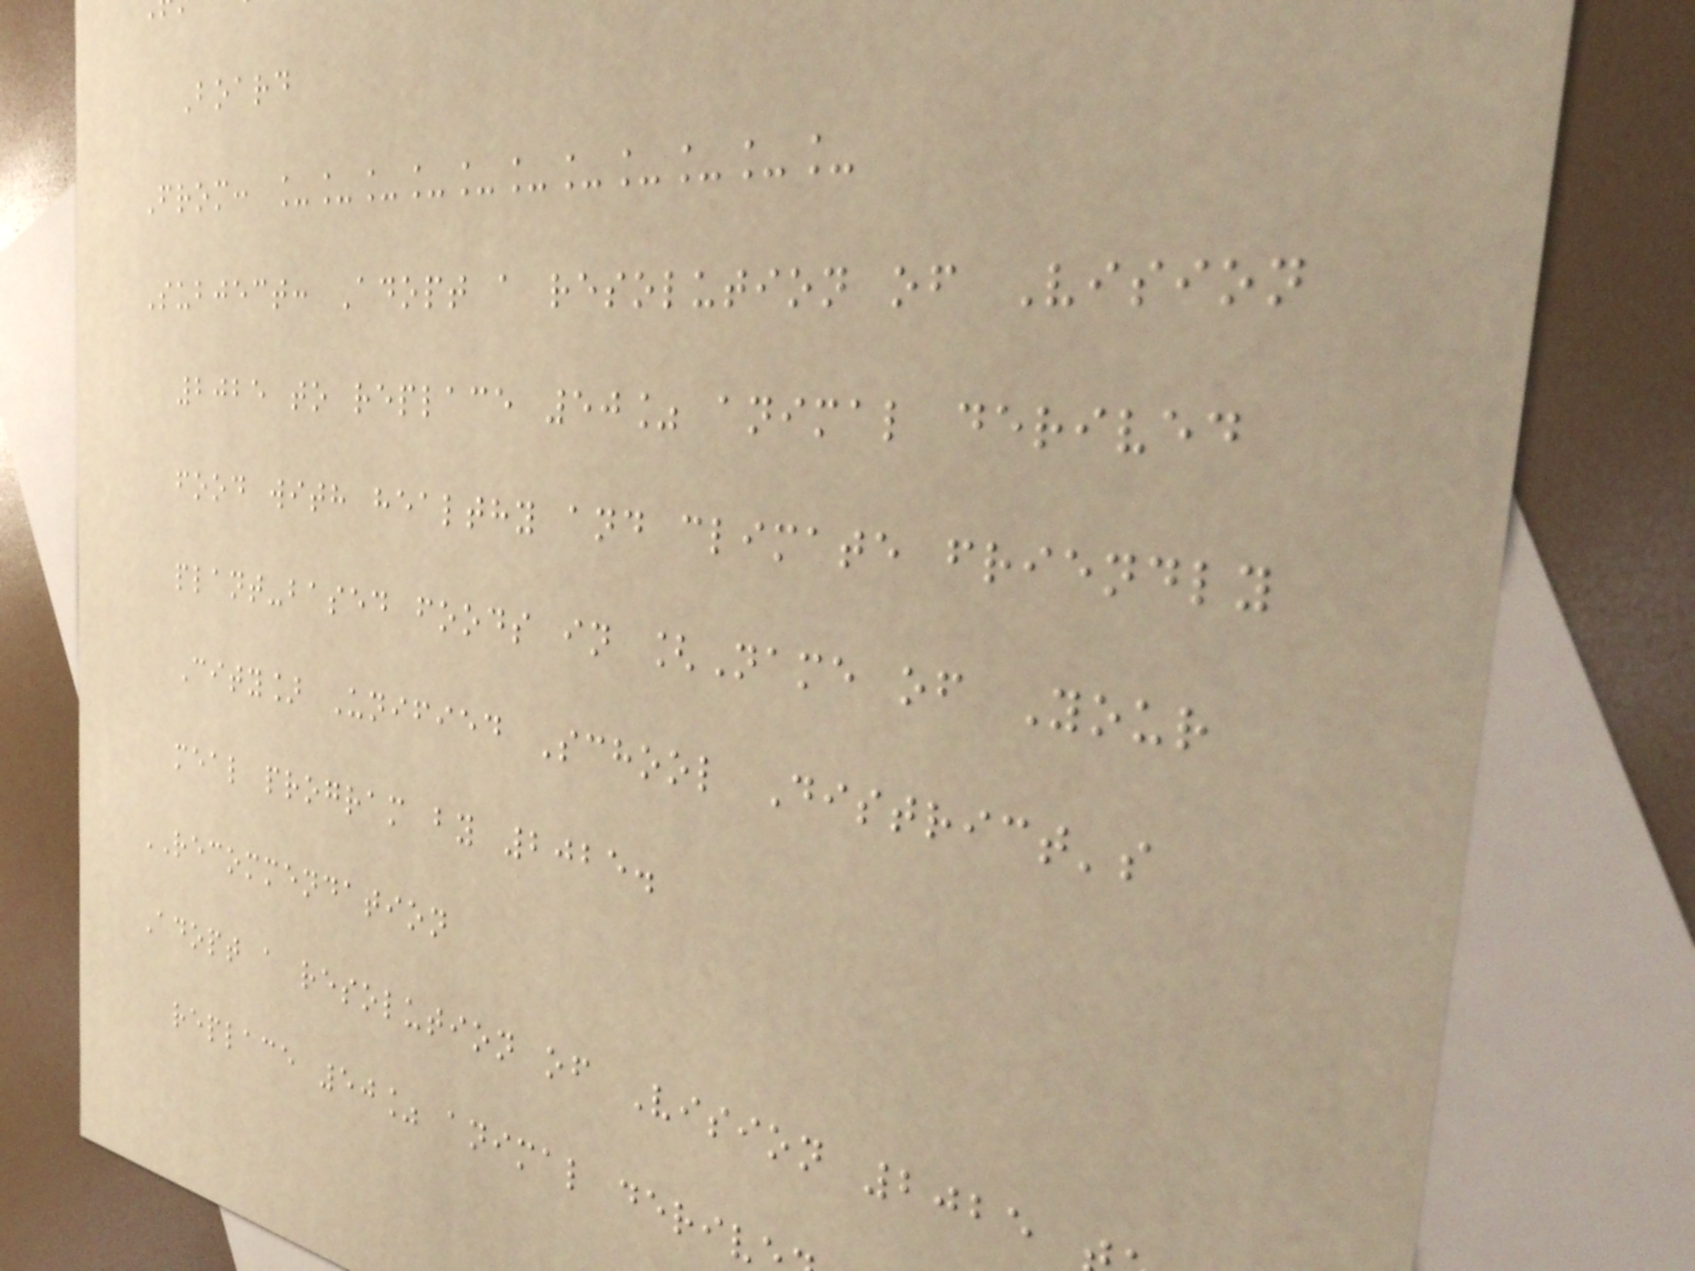Board
From: ___________
Subject: Adopt a resolution of Vision
2025 to replace 50% animal derived
food with healthy and climate friendly
plant-based foods in [Name of Your
City] Unified School District's
meal program by 2025.
RECOMMENDATION
Adopt a resolution of Vision 2025
replace 50% animal deriv
